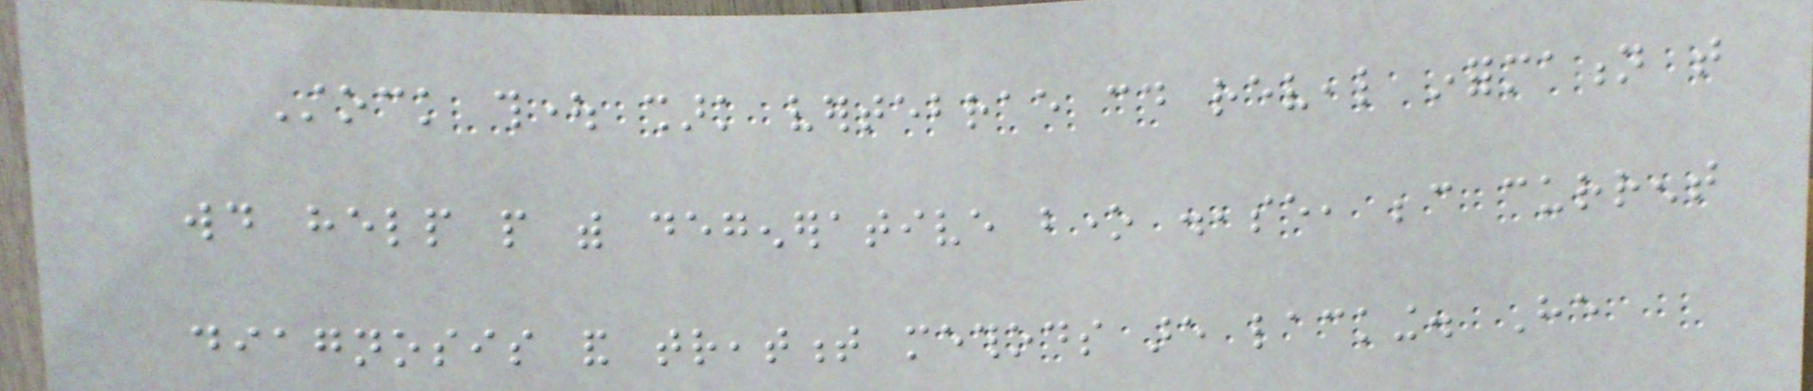Stock thought shark vertebrae could reveal information that
would help people with degenerative bone disease, because current
diagnosis and treatment methods are lacking. He
